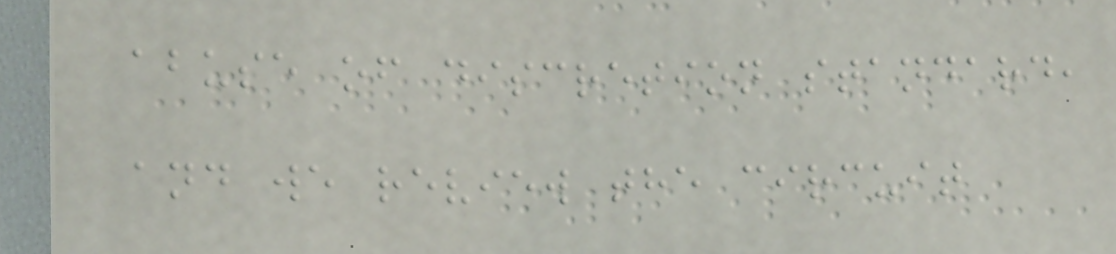abuse of discretion standard,
and we review the circuit
